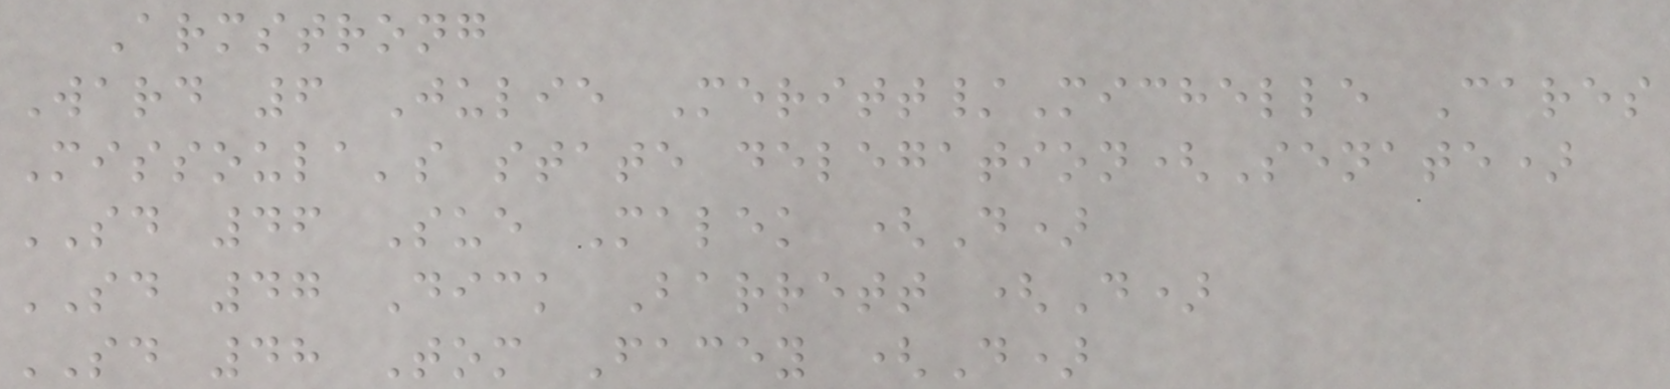Armstrong
Ward 6 Julie Meritt/Michelle Cares
Missoula's state delegation(Senate)
SD 46 Sue Malek (D)
SD 47 Dick Barrett (D)
SD 48 Tom Facey (D)
